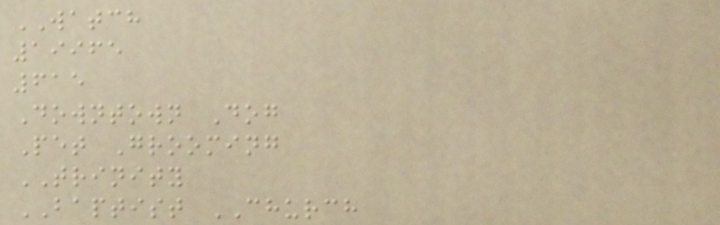WATCH
19965
615
Downtown Dog
Pet Grooming
TRINITY
BAPTIST CHURCH
